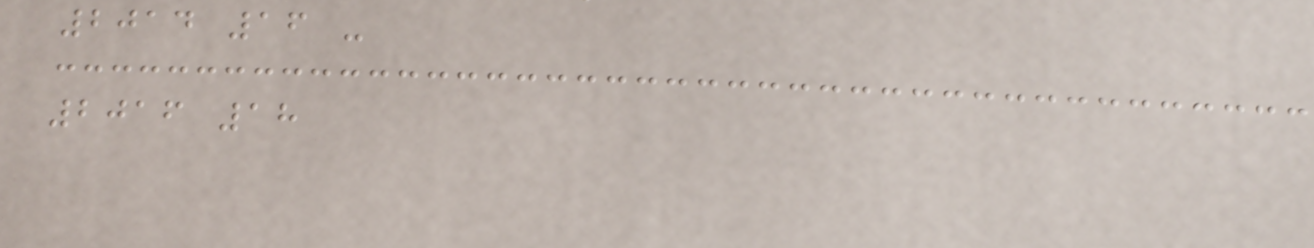2014 16 -
2016 18
